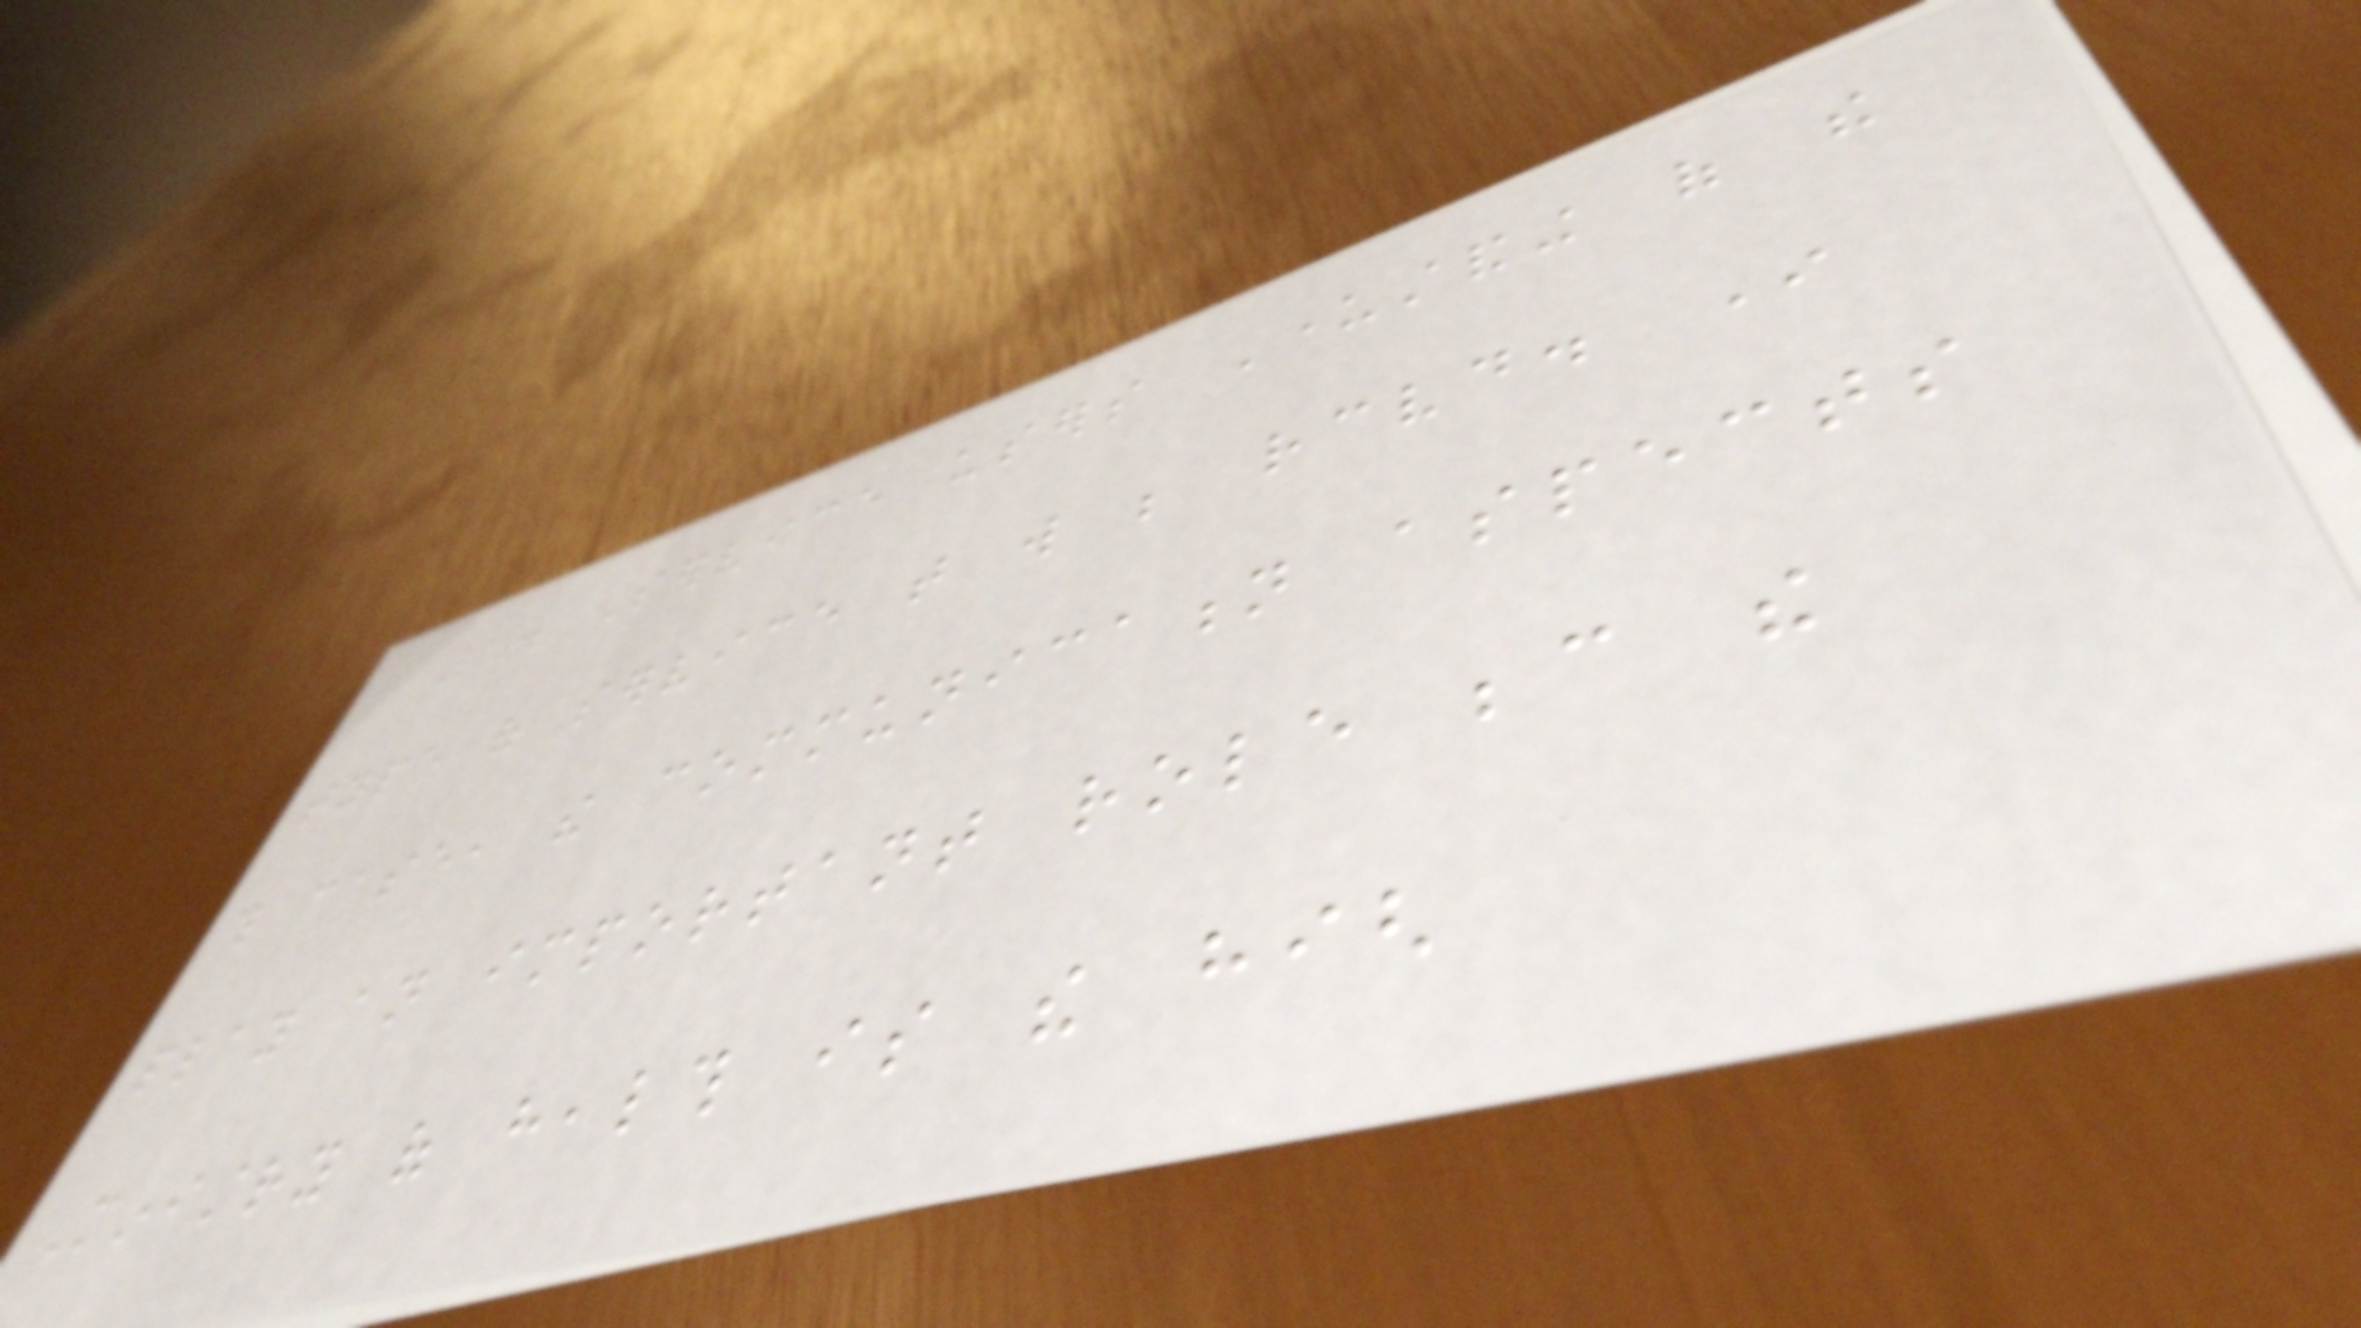1. Service users Understanding of the
type of service that will be received. In
this case, the communication aspects
play an important role because the
Ministry of health is the high
